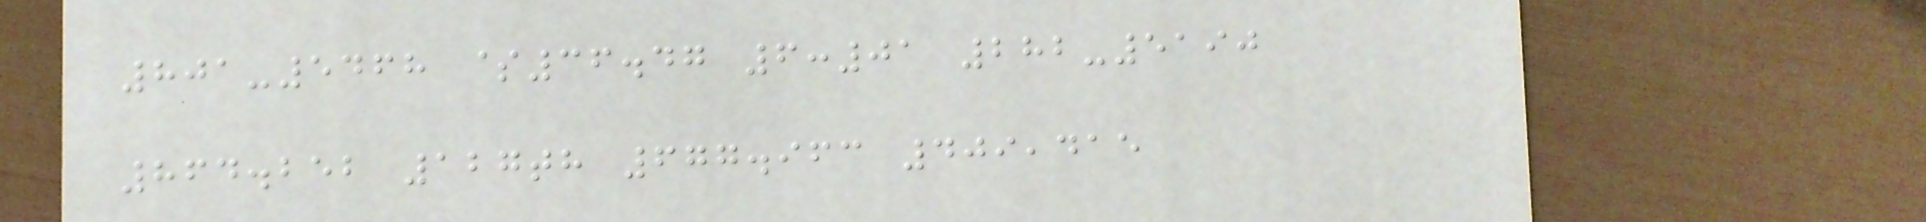801-5468 $36.47 6:01 282-5190
864.252 127th 677.963 409,415
